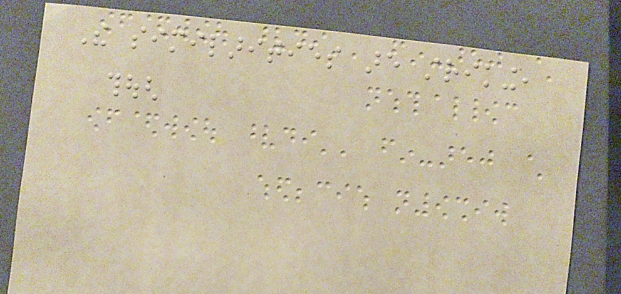The similarities are striking,
though
